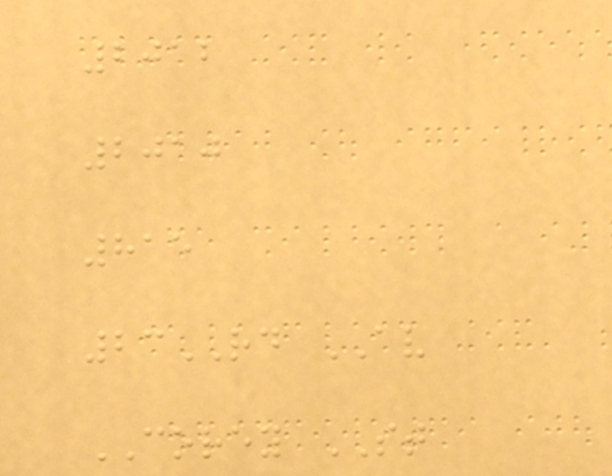2012
2010
815
23RD AV
COREY ST
